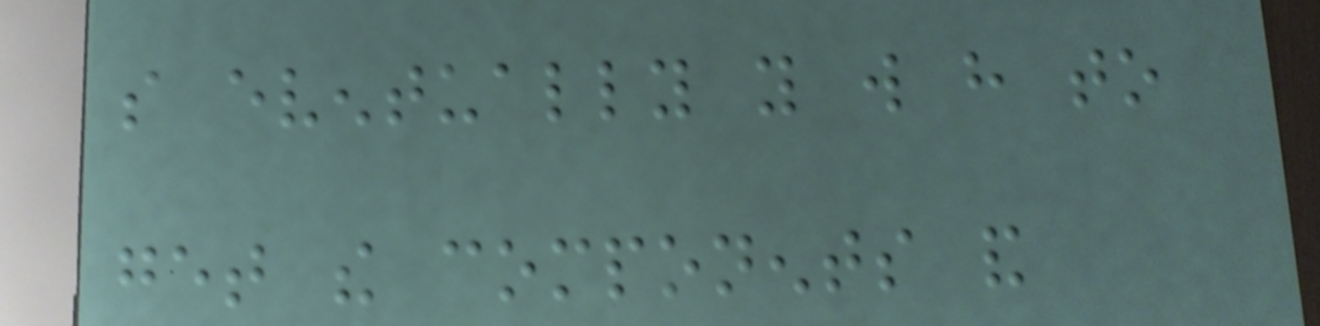so eventually you will have to
get the components and
